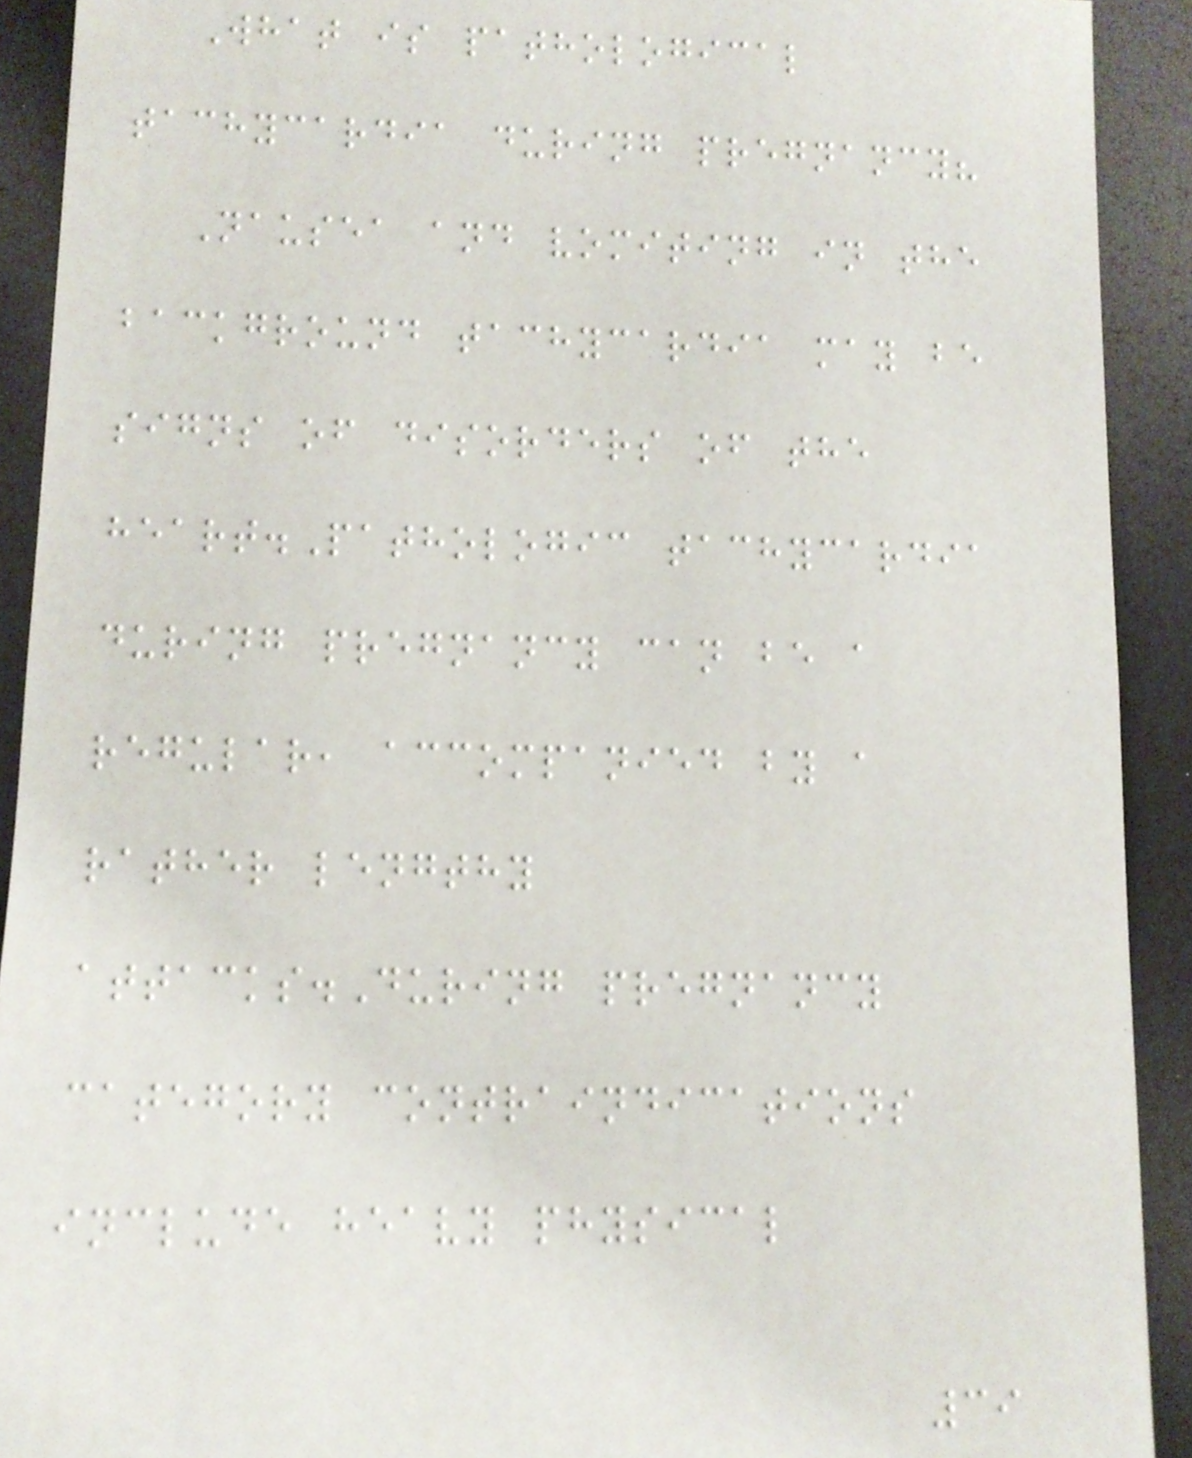What is pathological
tachycardia during pregnancy?
Nausea and vomiting in the
background tachycardia may be
signs of disorders of the
heart.Pathologic tachycardia
during pregnancy can be a
regular, accompanied by a
rather lengthy
attacks.During pregnancy
category contraindications
include heavy physical
39
